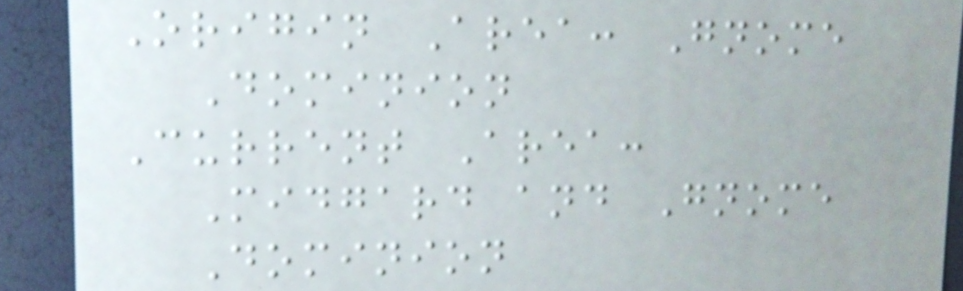Origin Area: Gnome
Dominion
Current Area:
Midgard and Gnome
Dominion
